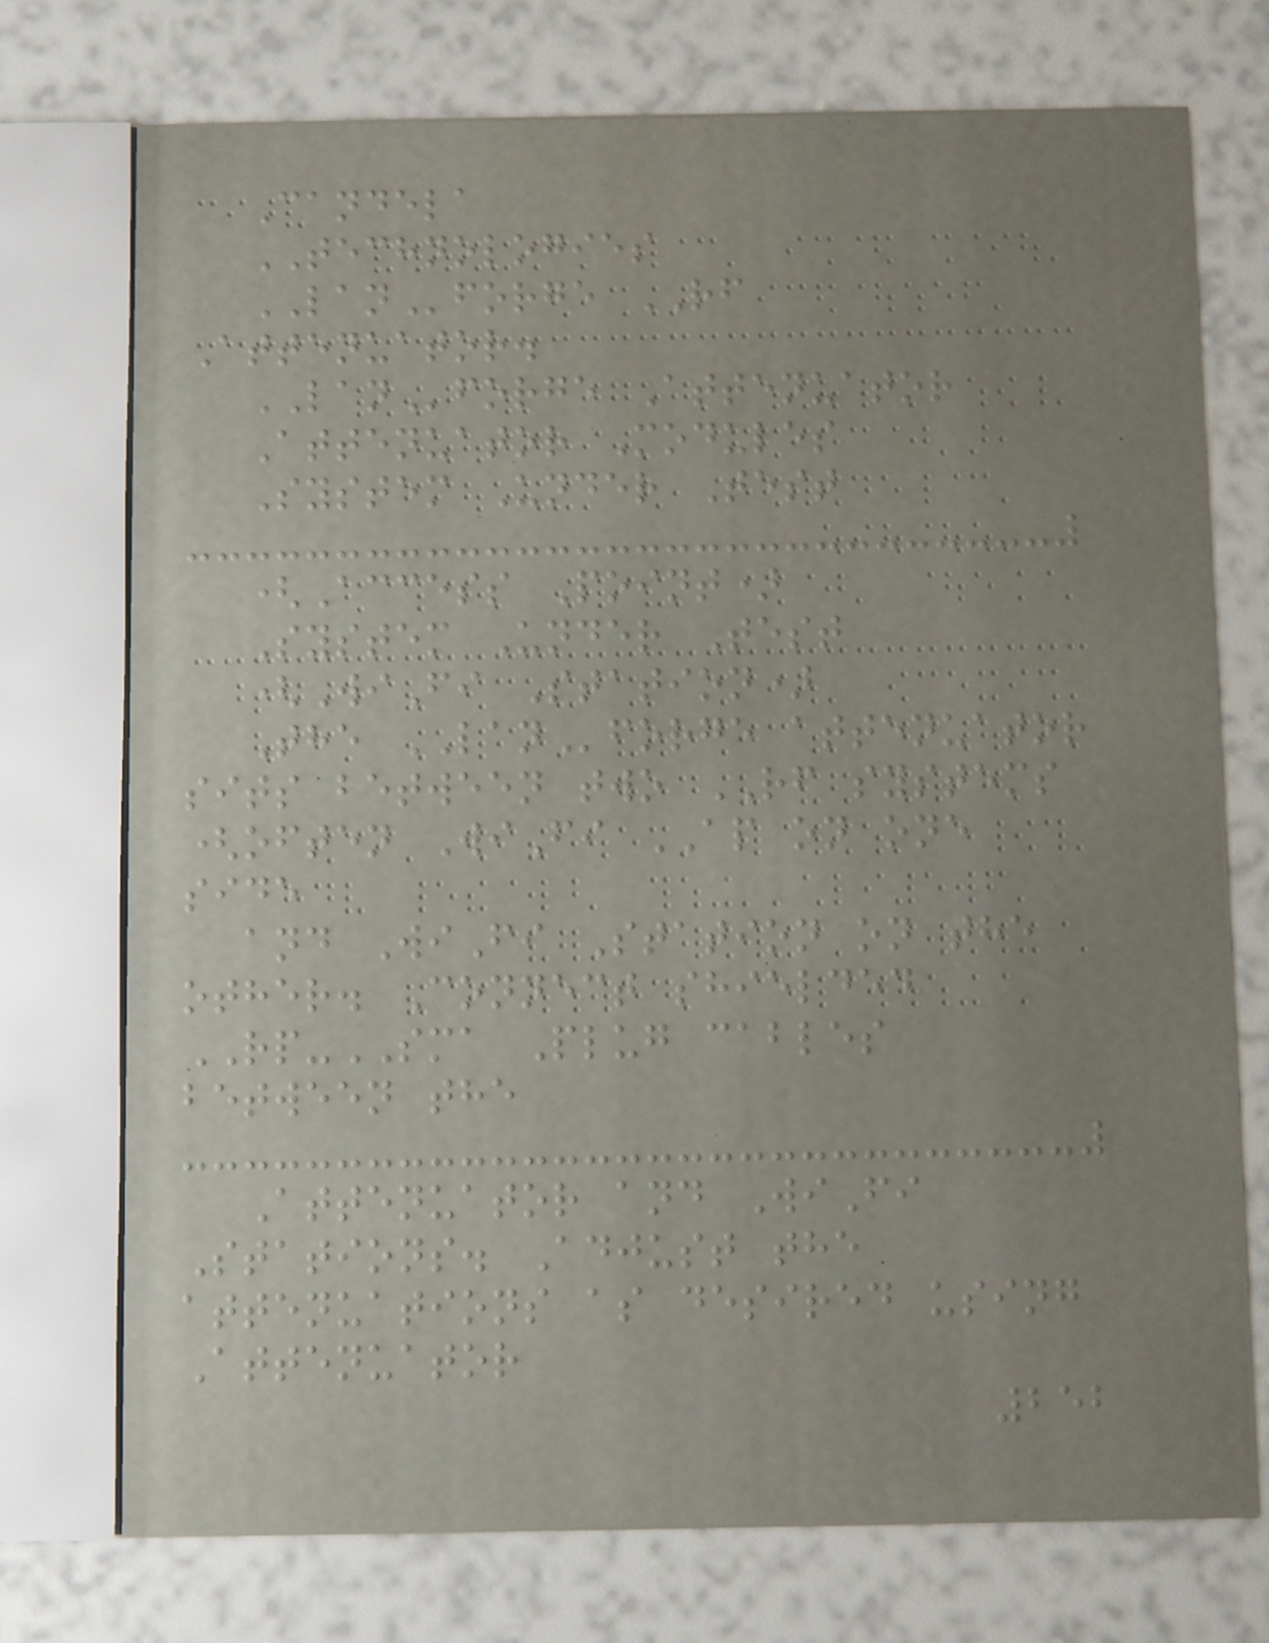Candela
TECHNOLOGIES
LANforge RF
Attenuator.
LANforge Attenuator
Attenuator Modules
System Under Test
(Access Point)
System Under Test
(WiFi Station)
The LANforge attenuator
sits between two RF systems
(often WiFi AP on one
side
and WiFi Station on the
other. Connect shielded
RP-SMA Plug cables
between the
Attenuator and WiFi
Stations. Adjust the
attenuations as desired using
Attenuator
252
